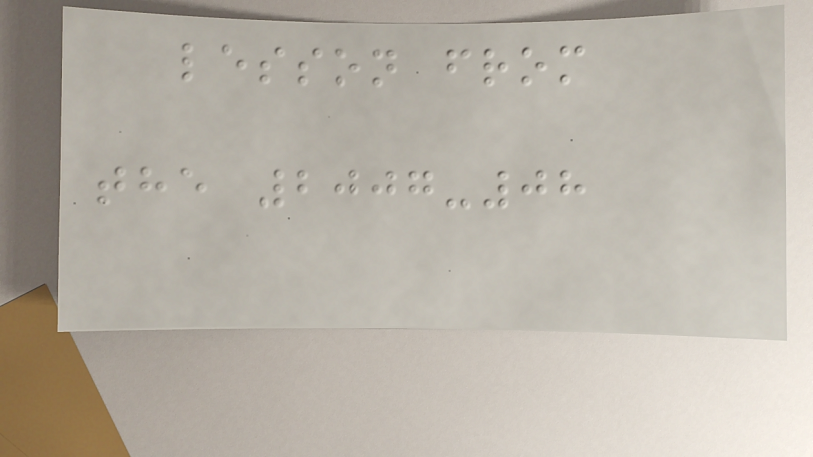lesson from
the 2007-08
